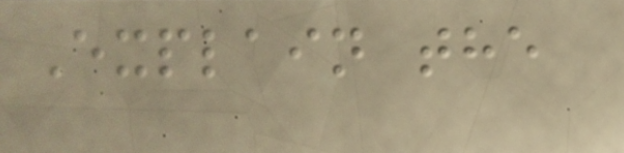Explain the
